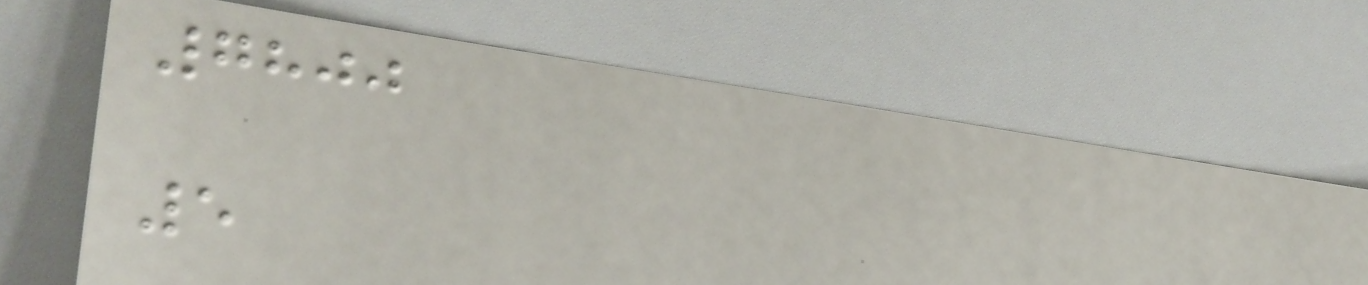7800
5
